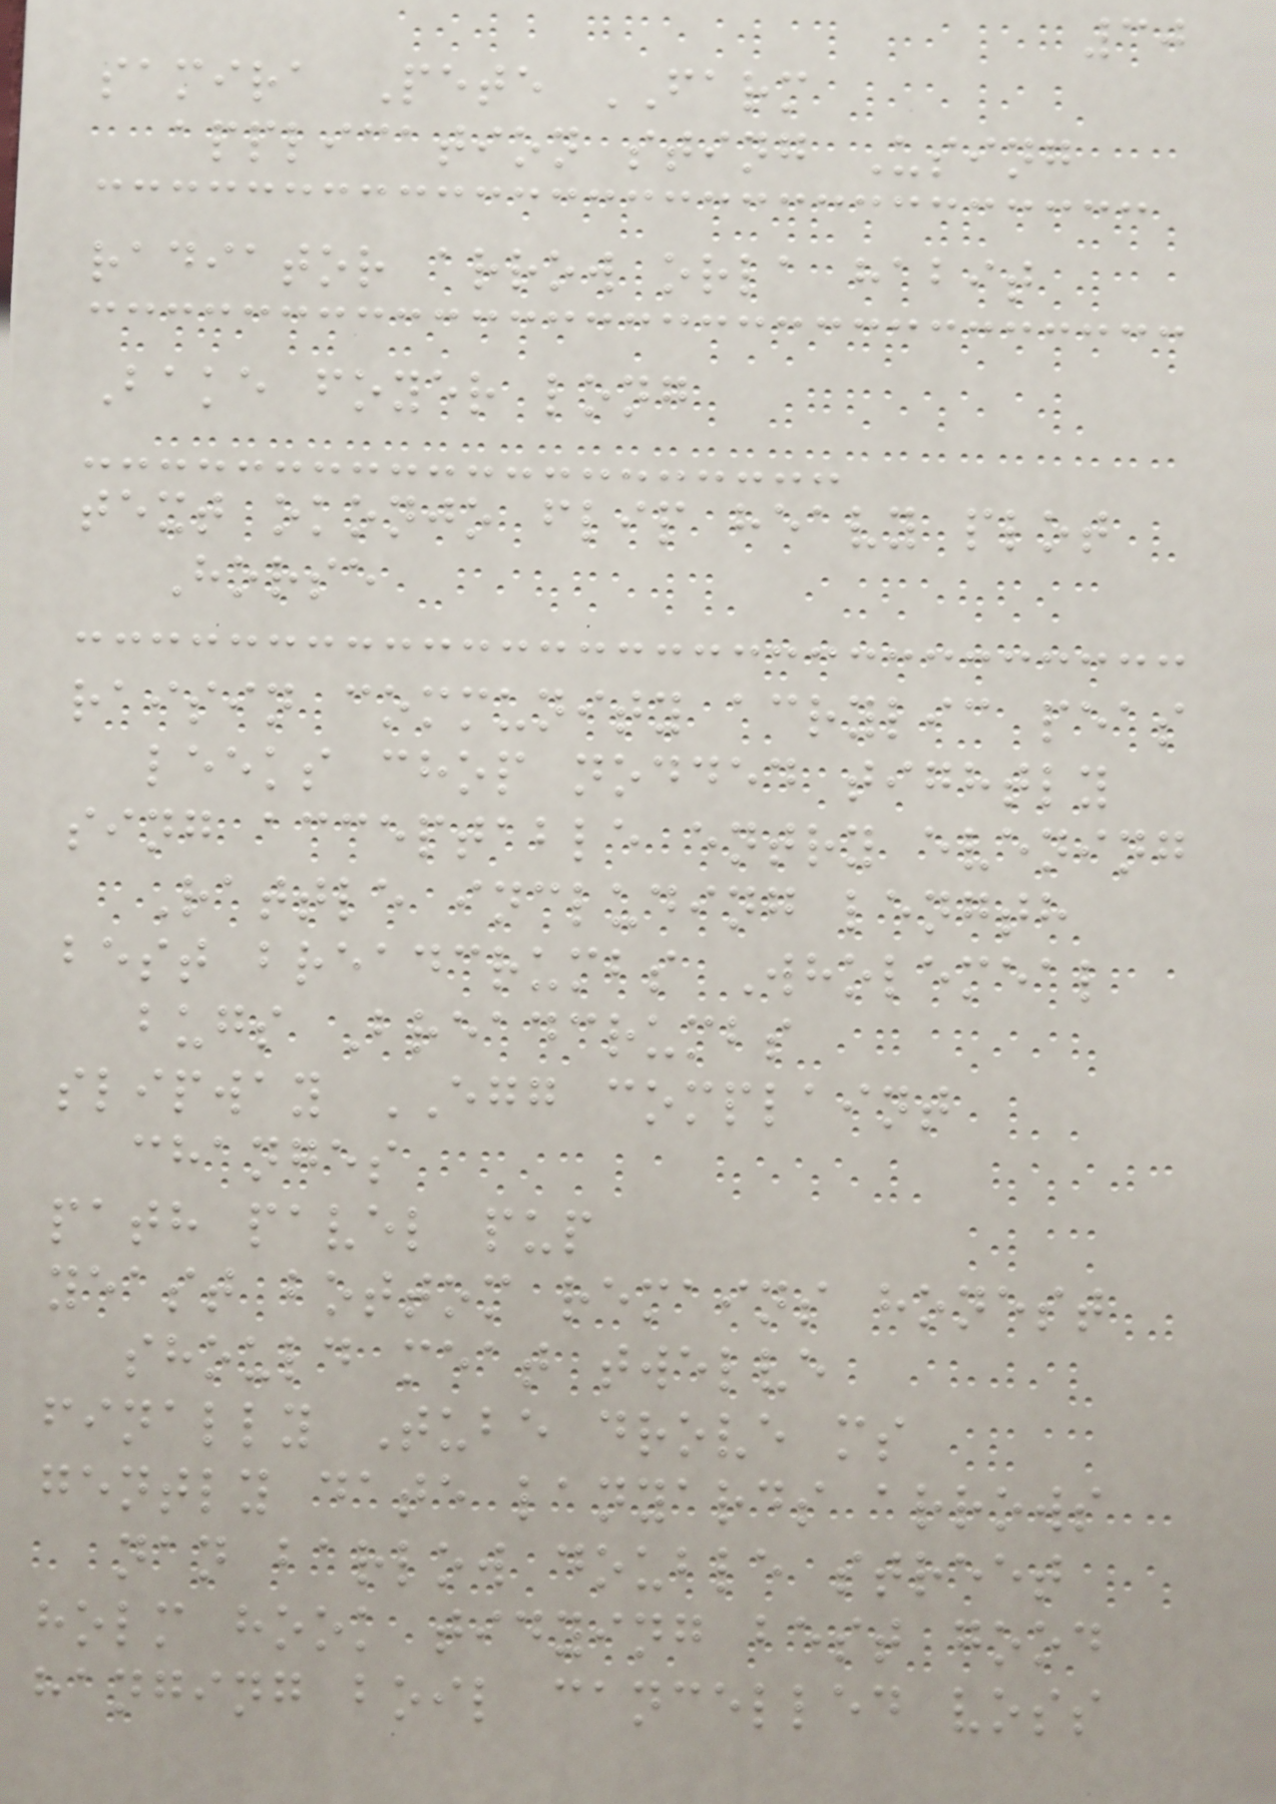30
samira Pete FARM
application sting Using
radiator arrow orla habit
Bake foyer long
text okonjo flip heavy plot
Horse
raisin community acrylic peas
leeks chop nodded tightly
sing acceptable entry evening
Rattle including length
best breadcrumbs Wholemeal
bugs Breadcrumbs
slipway EGG complaint
changes
path pavel pup
yeast bottom remains honest
should meat twelve
finally Tube drove ms
gently date lanyards arrows
nan barlow double street
holm hook tidying best good
hanging boil cancelled voss
